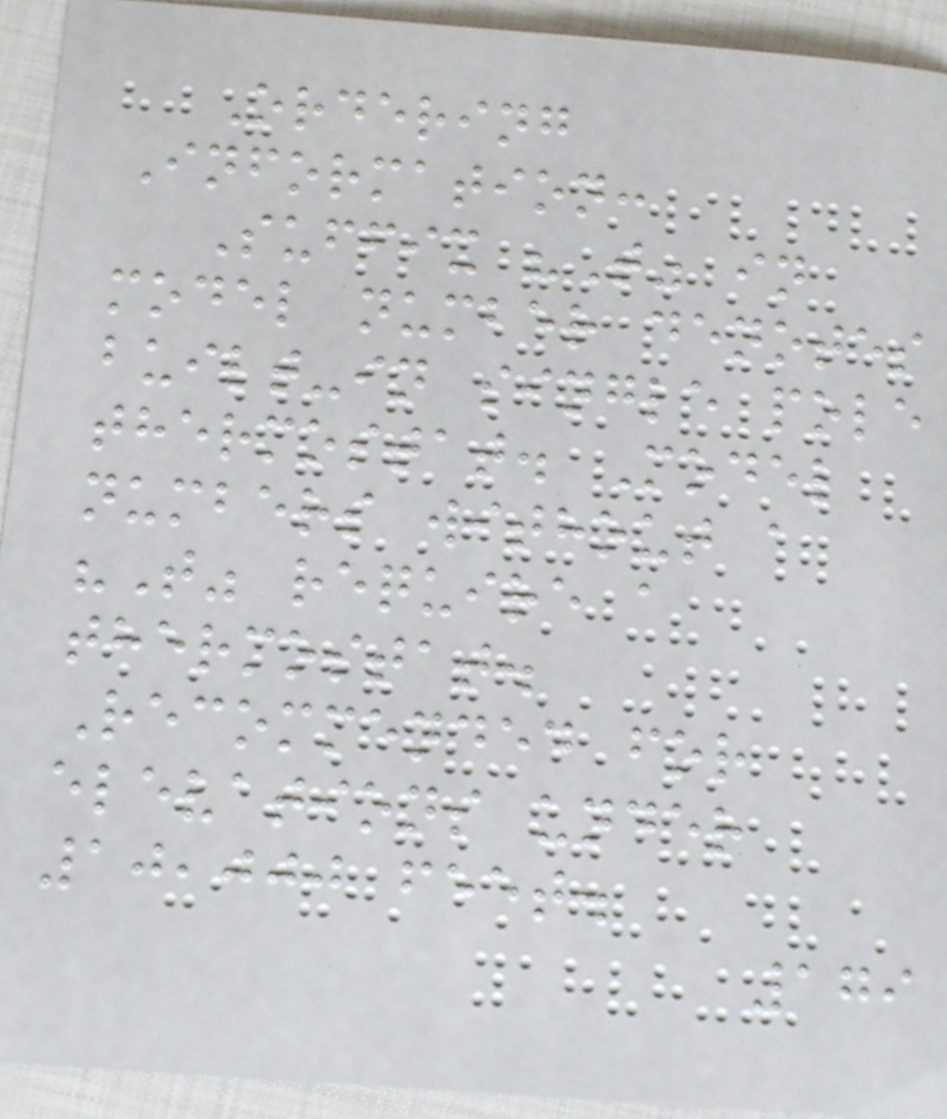Ordering
Information:
Suffix "T" in
model number denotes
built-in single pole
thermostat. Model
numbers without a
"T" require a
thermostat.
Recommended for
elevations under
10,000 feet.
179
